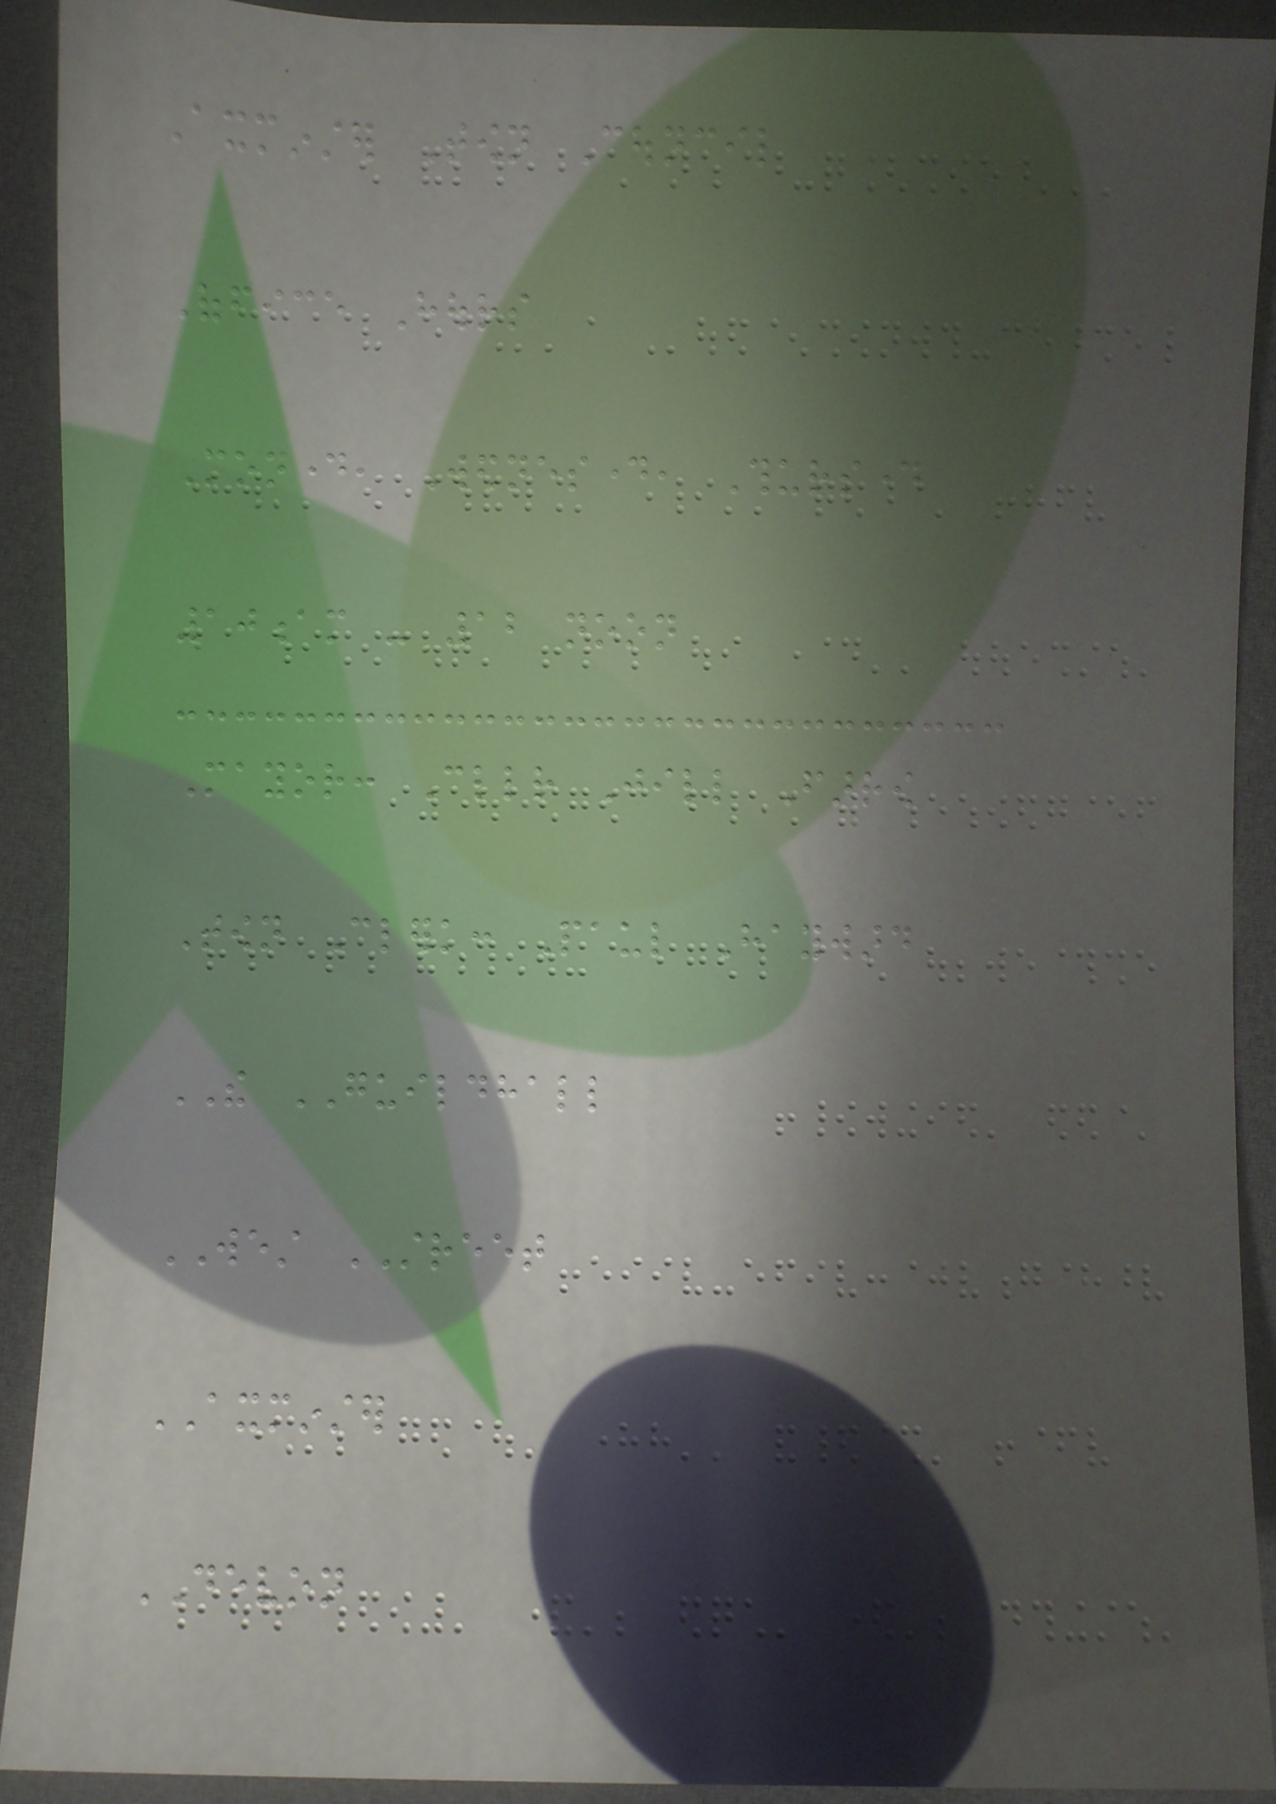Axminster Town Council
Office Hours
Monday, Wednesday, Thursday
10am - 12 noon
Mayor: Cllr Jill Farrow
Town Clerk: Paul Hayward
THE GUILDHALL
WEST STREET
AXMINSTER
DEVON
